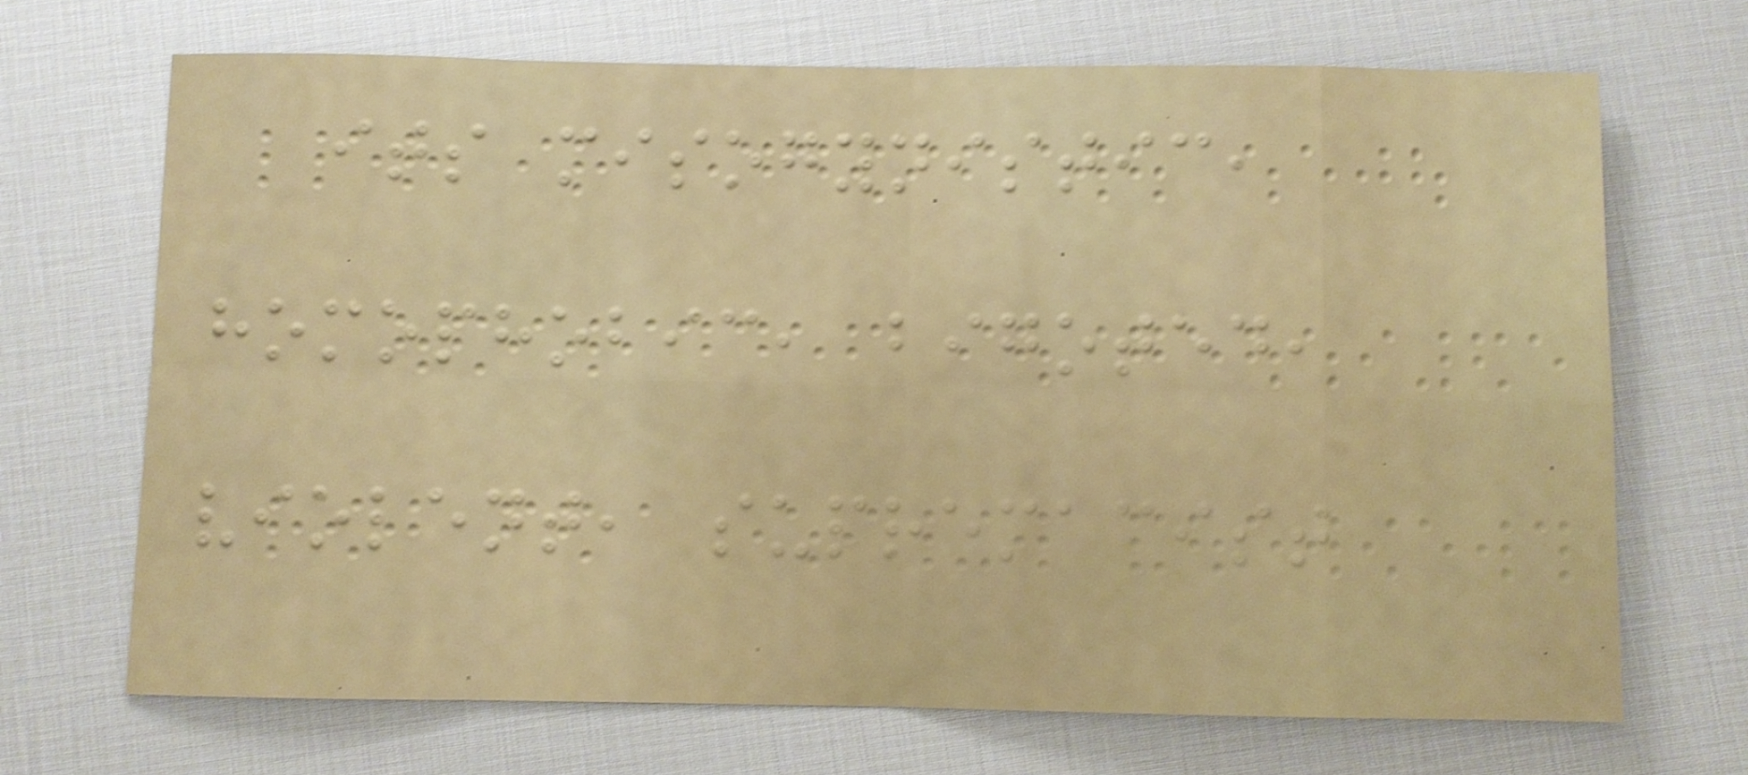its misogynistic,
homophobic, bigoted,
violent, supremacist
